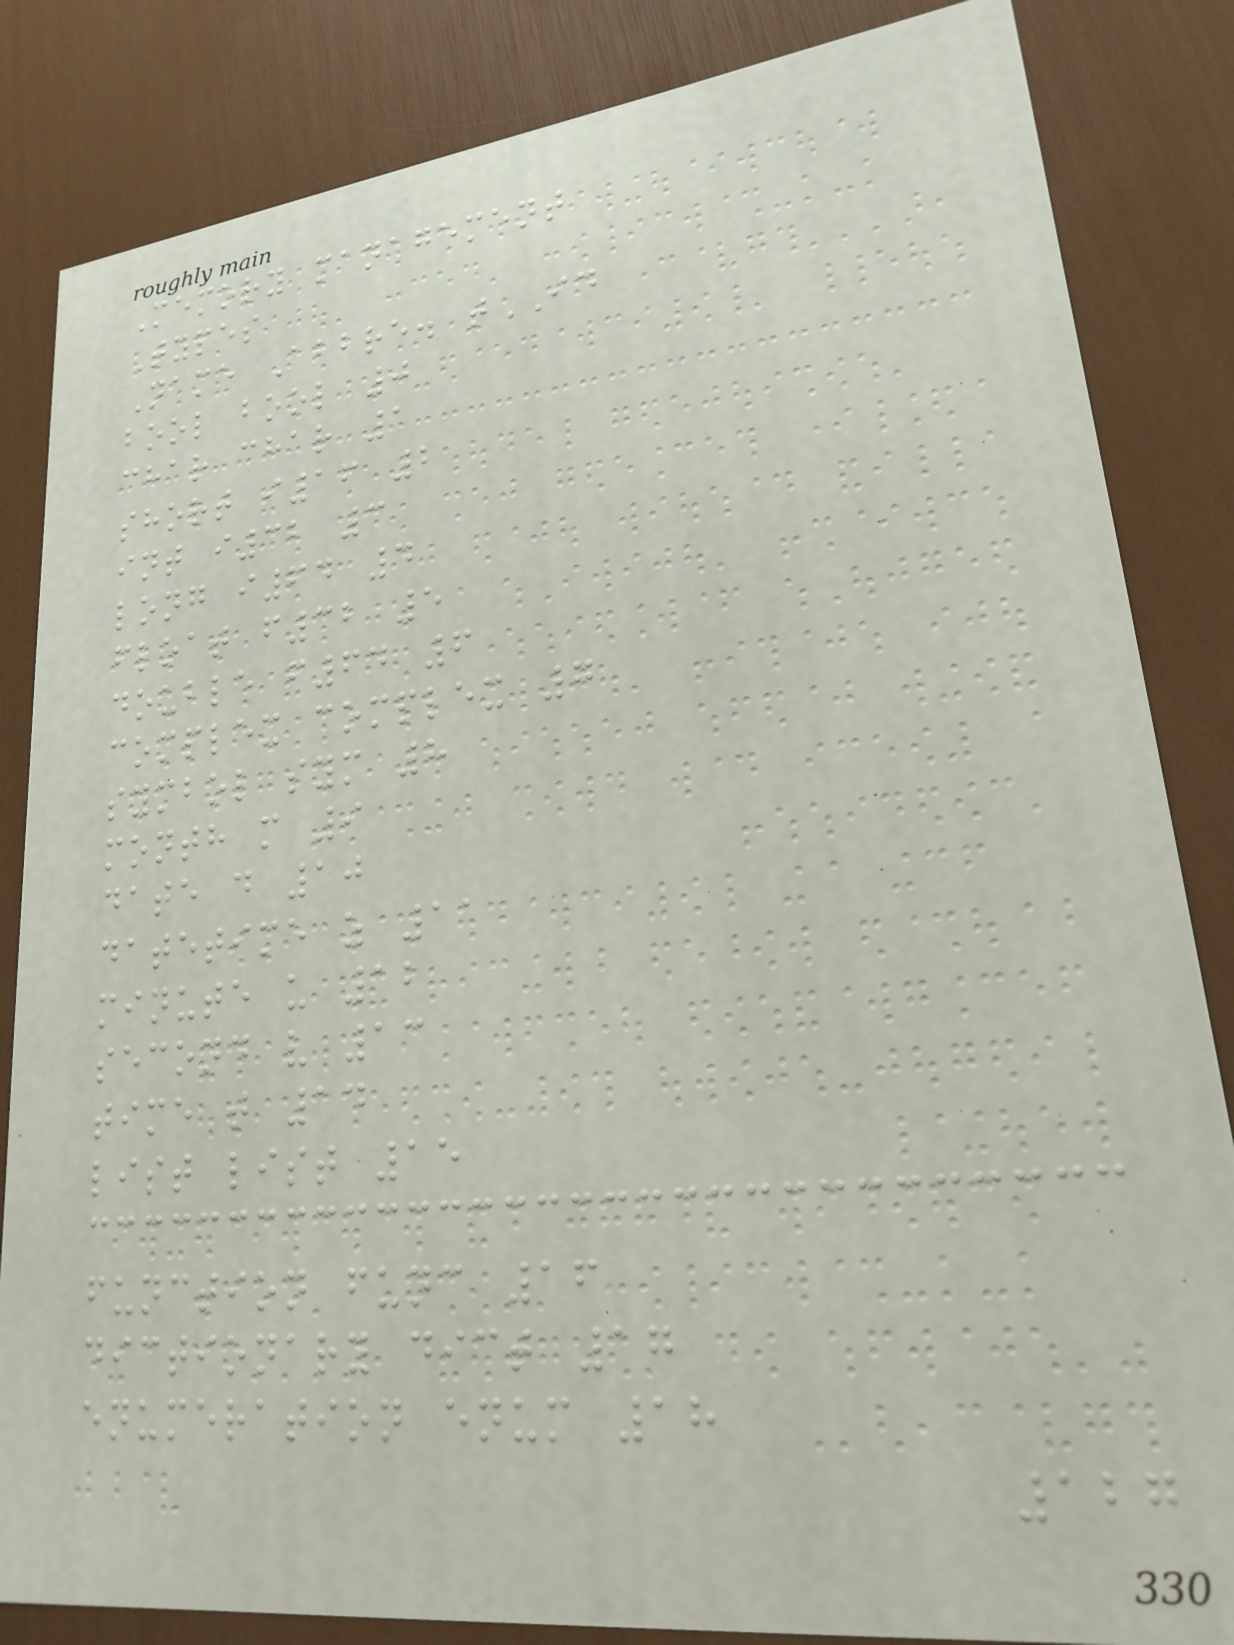Memory management
Types
Name Abbre. tID
bool bool 0
char char 1
short i16 2
int i32 3
long i64 4
float f32 5
double f64 6
complex complex 7
symbol sym 8
month m 9
date d 10
datetime z 11
minute u 12
second v 13
time t 14
list list 15
function func 16
dictionary dict 17
enumeration enum 18
127
